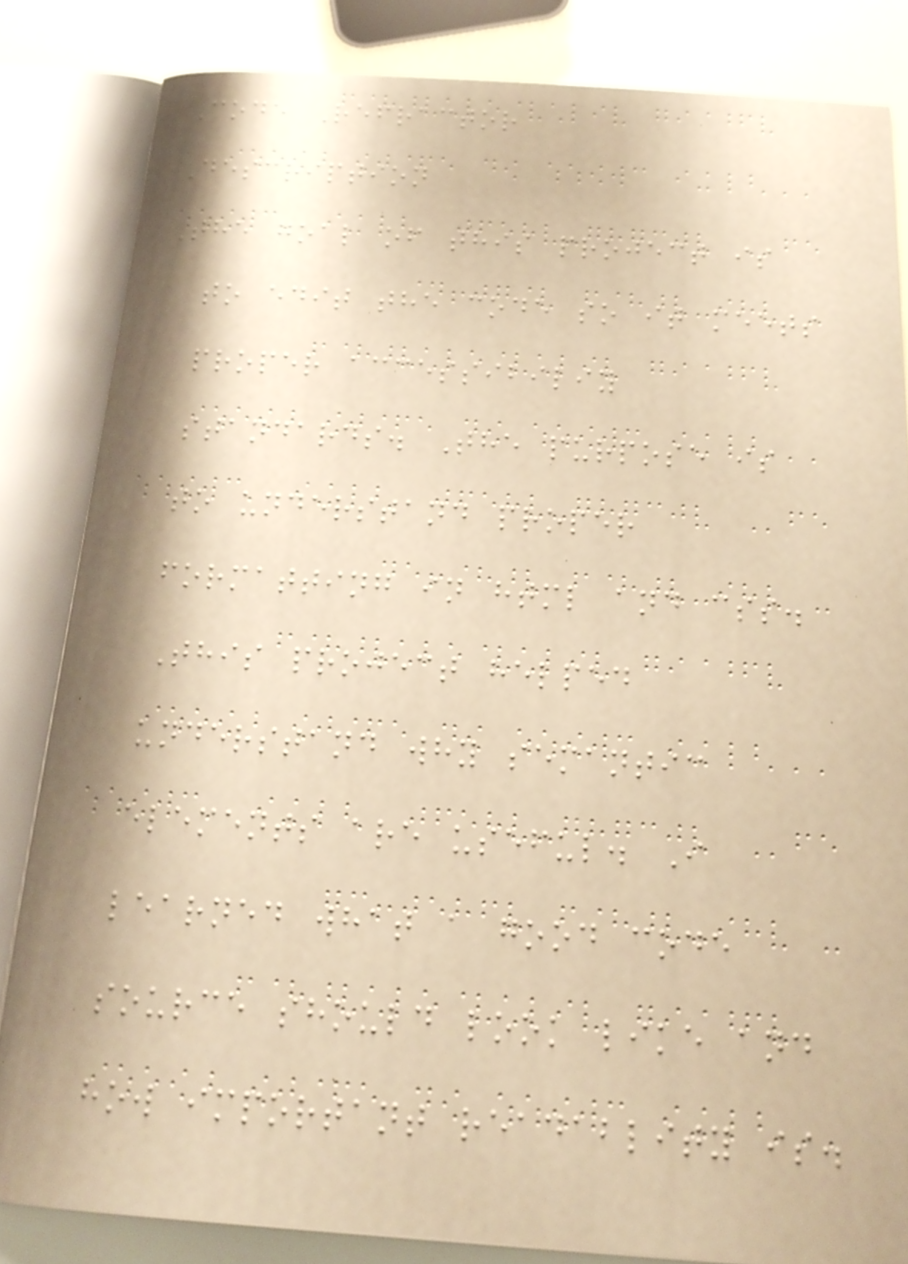Code Refractor
Description
The goal of this project is
to edit the code so it meets
proper accessibiliy
standards. The purpose is
to understand proper
formatting in html and css.
This project helped
understand why semantic
elements are useful. I
learned what a good code
source should look like and
how important readablity is.
